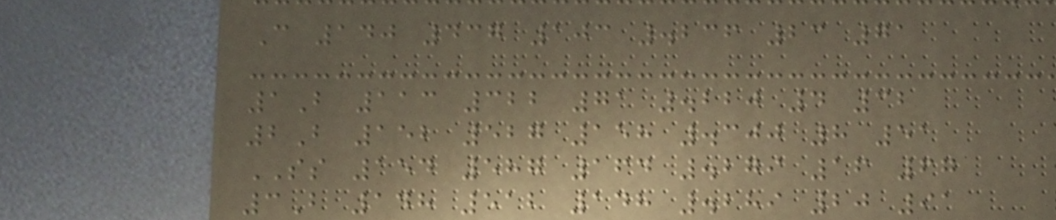C 140 437 103 .236 23 71
1B 113 322 71 .220 4 32
2B 152 527 158 .300 8 51
SS 154 587 164 .279 16 67
3B 148 512 148 .289 20 91
